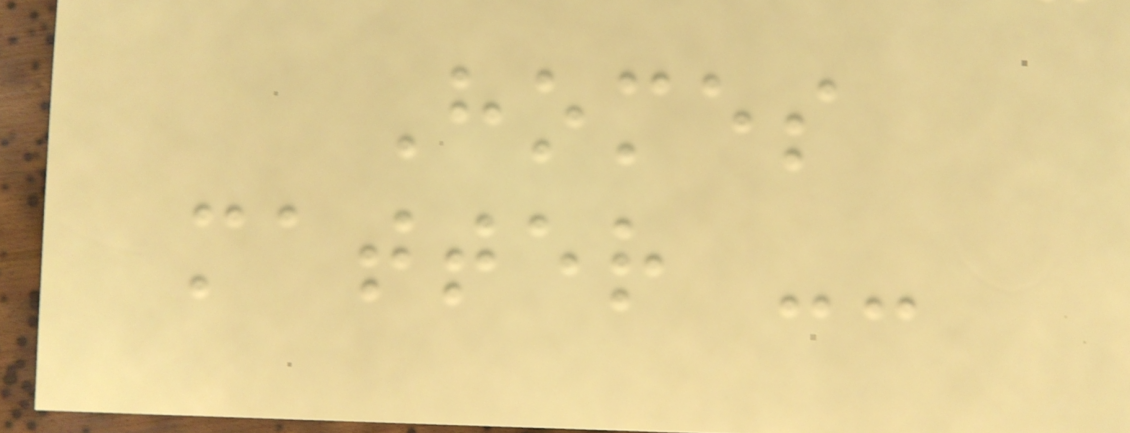Homes
matter --
